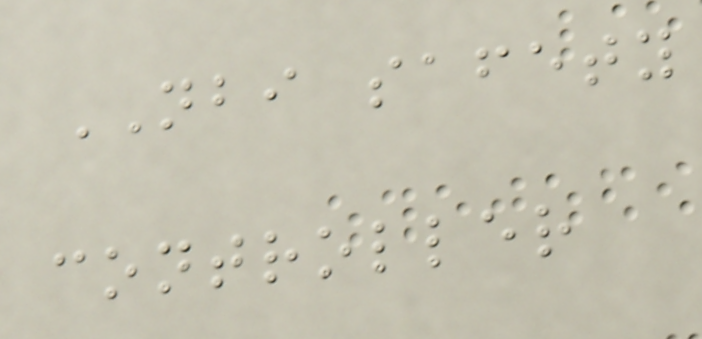NBI safety
controller
